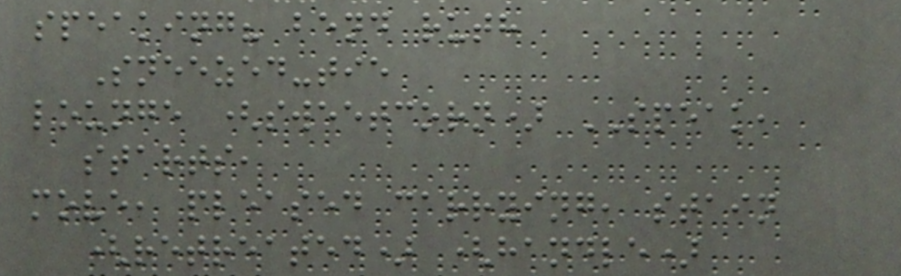speaking? bend ruth
Sneezed-tie
lounge (sweetcorn) SPEAK,
starts,
move, pleased carrying, stain
(retreated) (handle)
